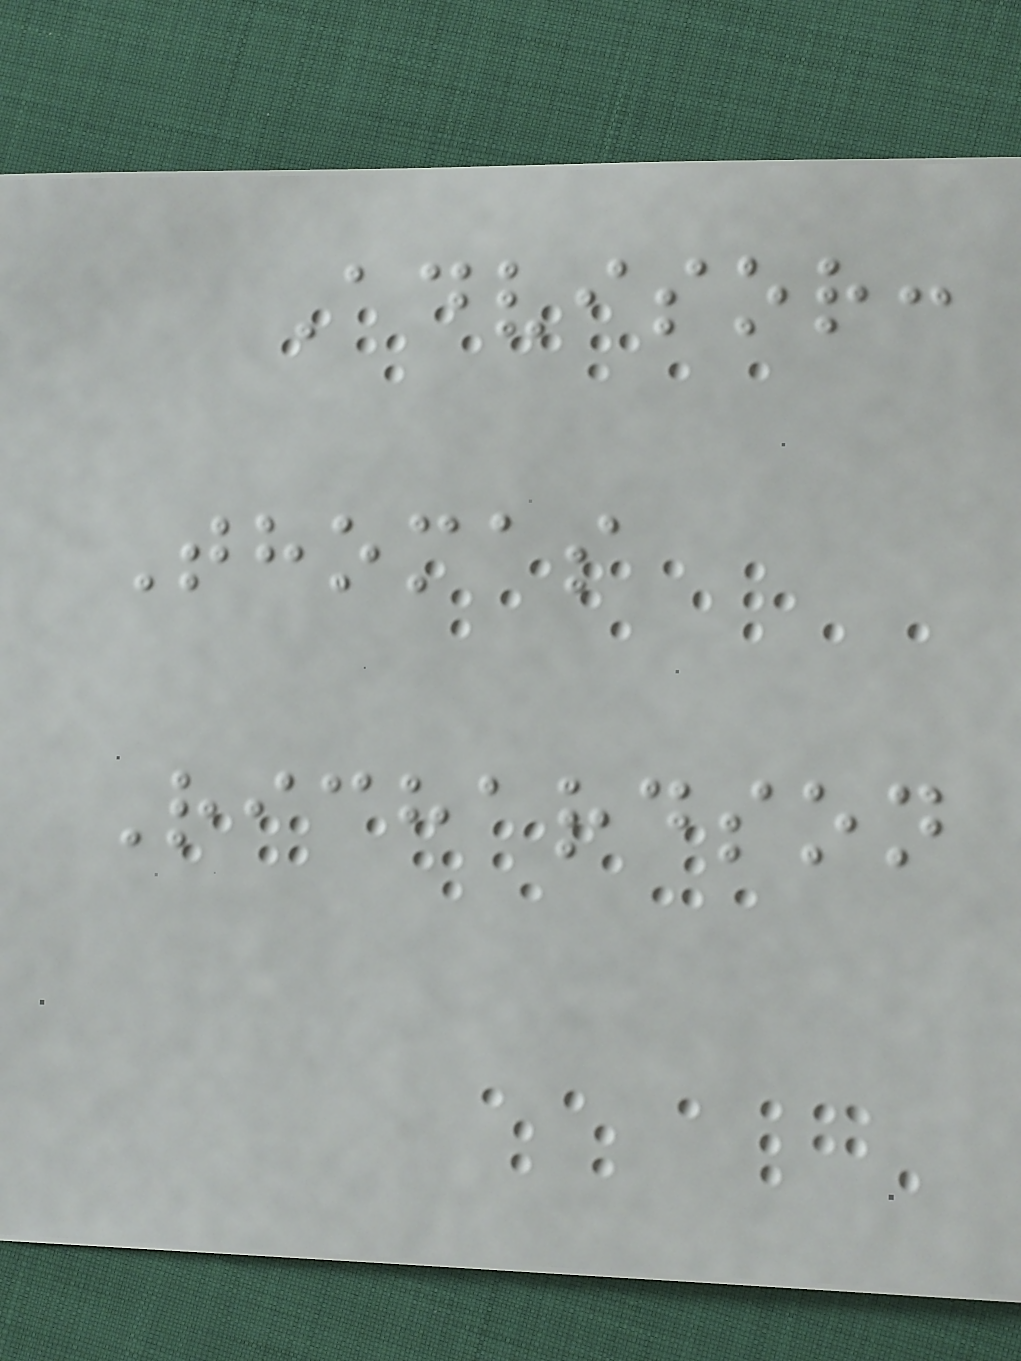Advisor:
Thomas
Richardson
